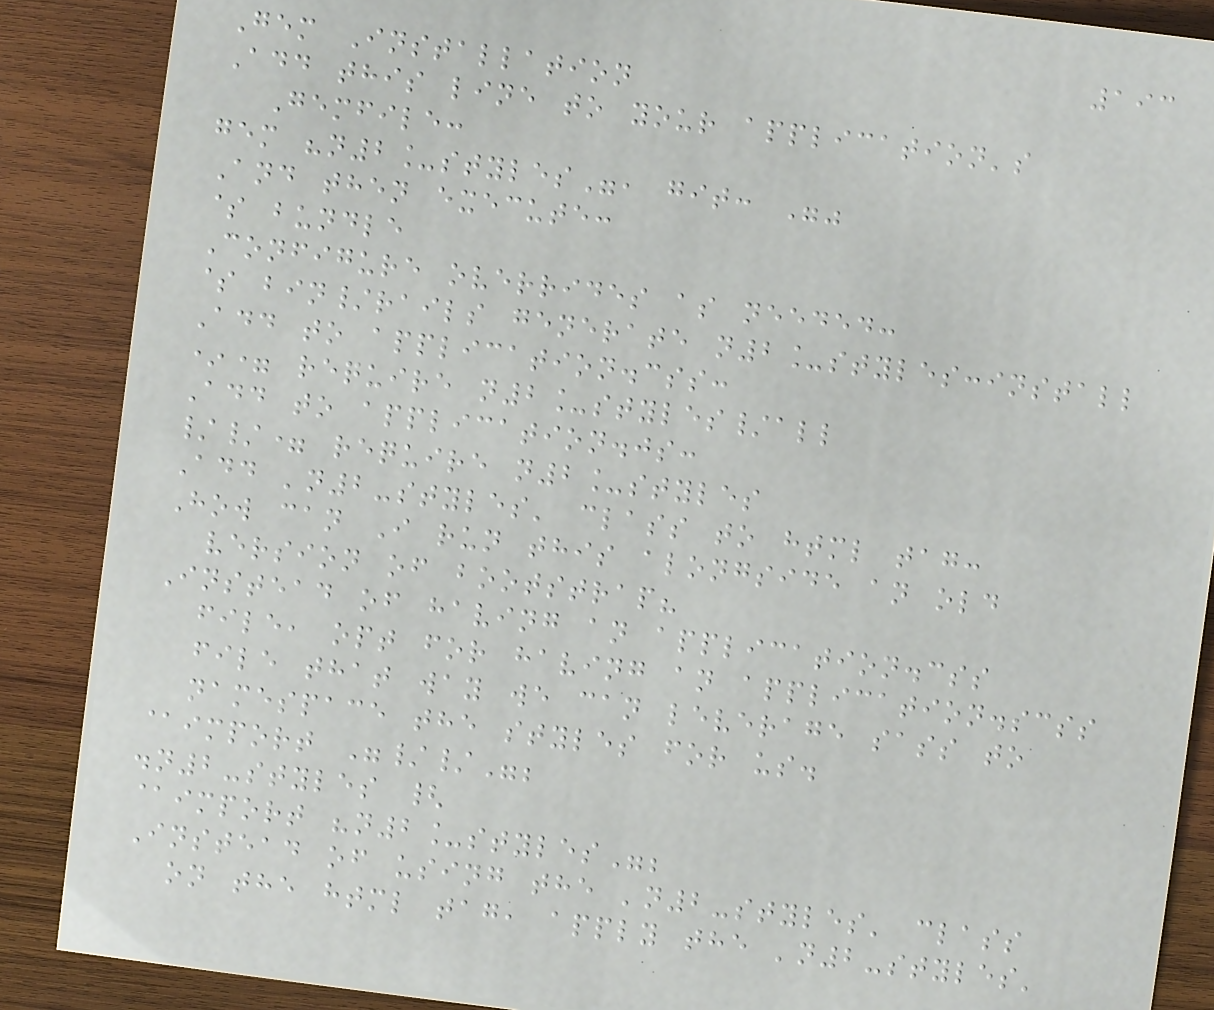193
Gem Installation
Add this line to your application's
Gemfile:
gem "n2_styles", git: ""
And then execute:
$ bundle
Configure overrides as needed:
$ bin/rails generate n2_styles:install
Add to application.css:
*= require n2_styles/all
Add to application.js:
//= require n2_styles
Add 'n2-styles' class to html tag:
How can I run this alongside an old
version of bootstrap?
Instead of having an application.css
file, opt for having an application.scss
file that way we can leverage sass to
namespace the styles for us.
@import "//";
.n2-styles {
@import "n2_styles";
Instead of using the 'n2-styles' class
on the html tag, apply the 'n2-styles'
